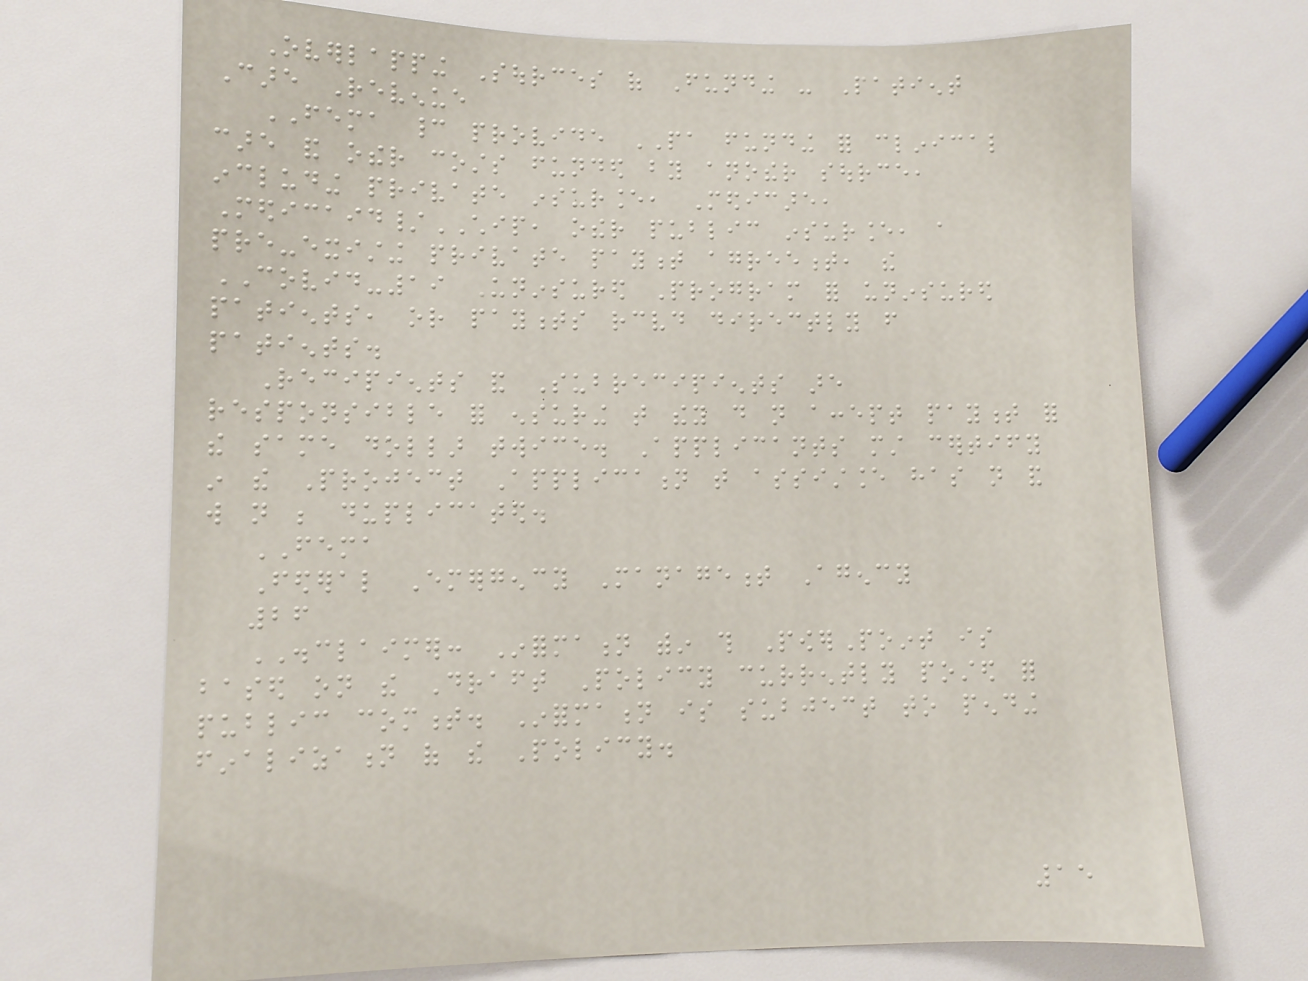Overlapping Sources of Funding - Patient
Care Revenue
FEMA cannot provide PA funding for clinical
care and other costs funded by another source,
including private insurance, Medicare,
Medicaid/CHIP, other public insurance, a
pre-existing private payment agreement, the
COVID-19 Uninsured Program for uninsured
patients, or payments received directly from
patients.
Recipients and Subrecipients are
responsible for ensuring that they do not accept payment for
the same dollar twice. Applicants must certify
in the Project Application that assistance has not and
will not be duplicated.
FEMA
Federal Emergency Management Agency
26
DISCLAIMER: Information within this PowerPoint is
based on the Draft Policy currently posted for
public comment. Information is subject to pending
finalization of the Policy.
15
